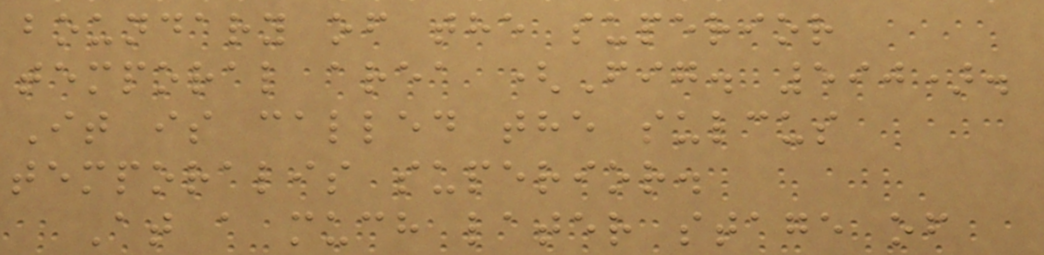boundary of the superior
temporal area (Fig. 590).
It is called the sulcus
temporalis superior.
At a much later stage of
